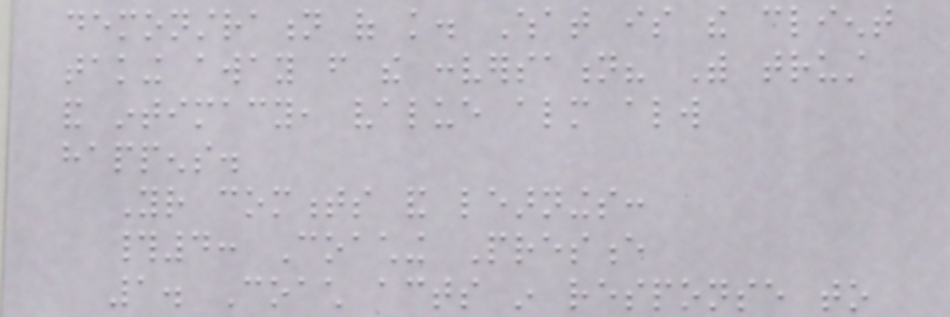demonstration of knowledge. What is the client
taking away from the conversation? With trust
and intimacy, value almost always
happens.
Your comments and learnings:
#4: Coaching Presence
1. Coach acts in response to
